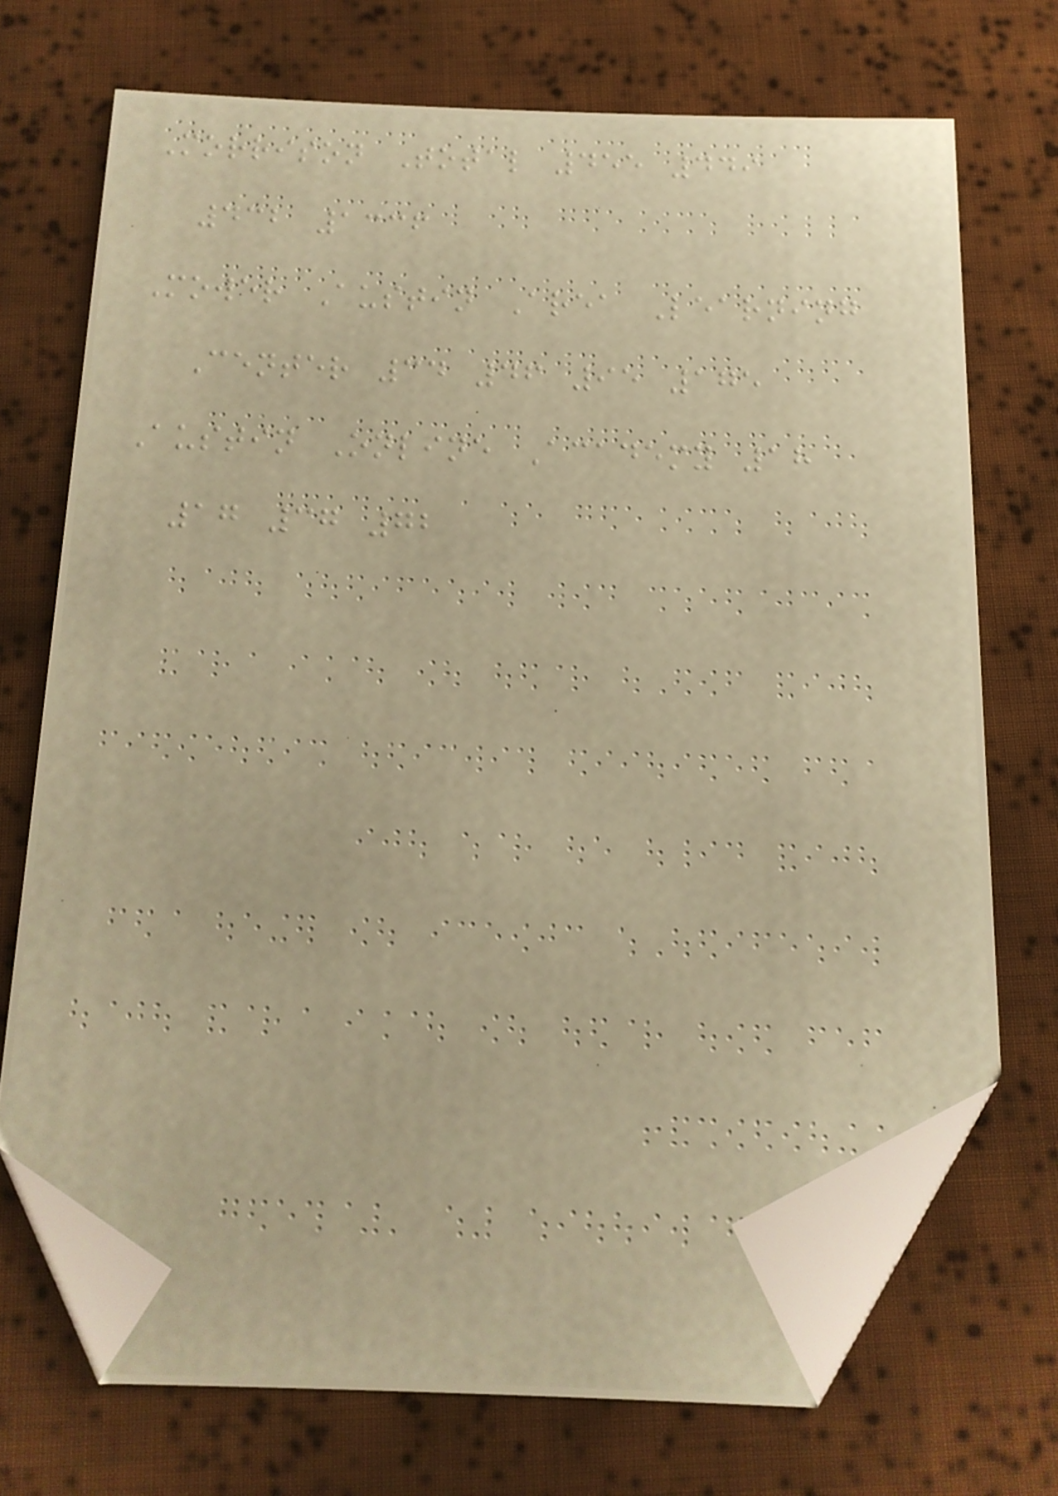Morrison Total 455 449
432 1336
Mower Austin Area Learning
Center 34 46 95 175
Austin Online Academy 18
17 37 72
